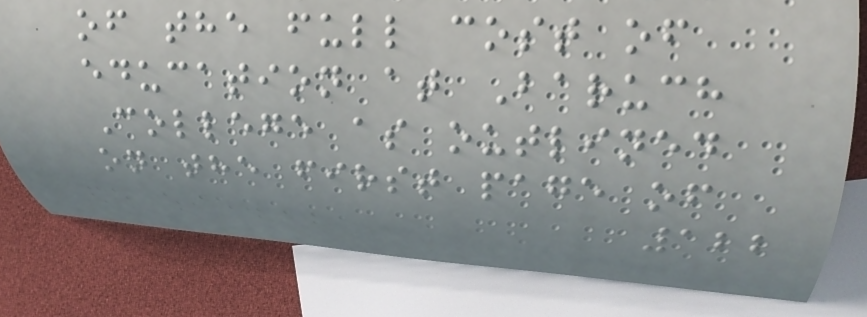of the full cost of
education at Baruch
College as outlined
on the first page of
122
